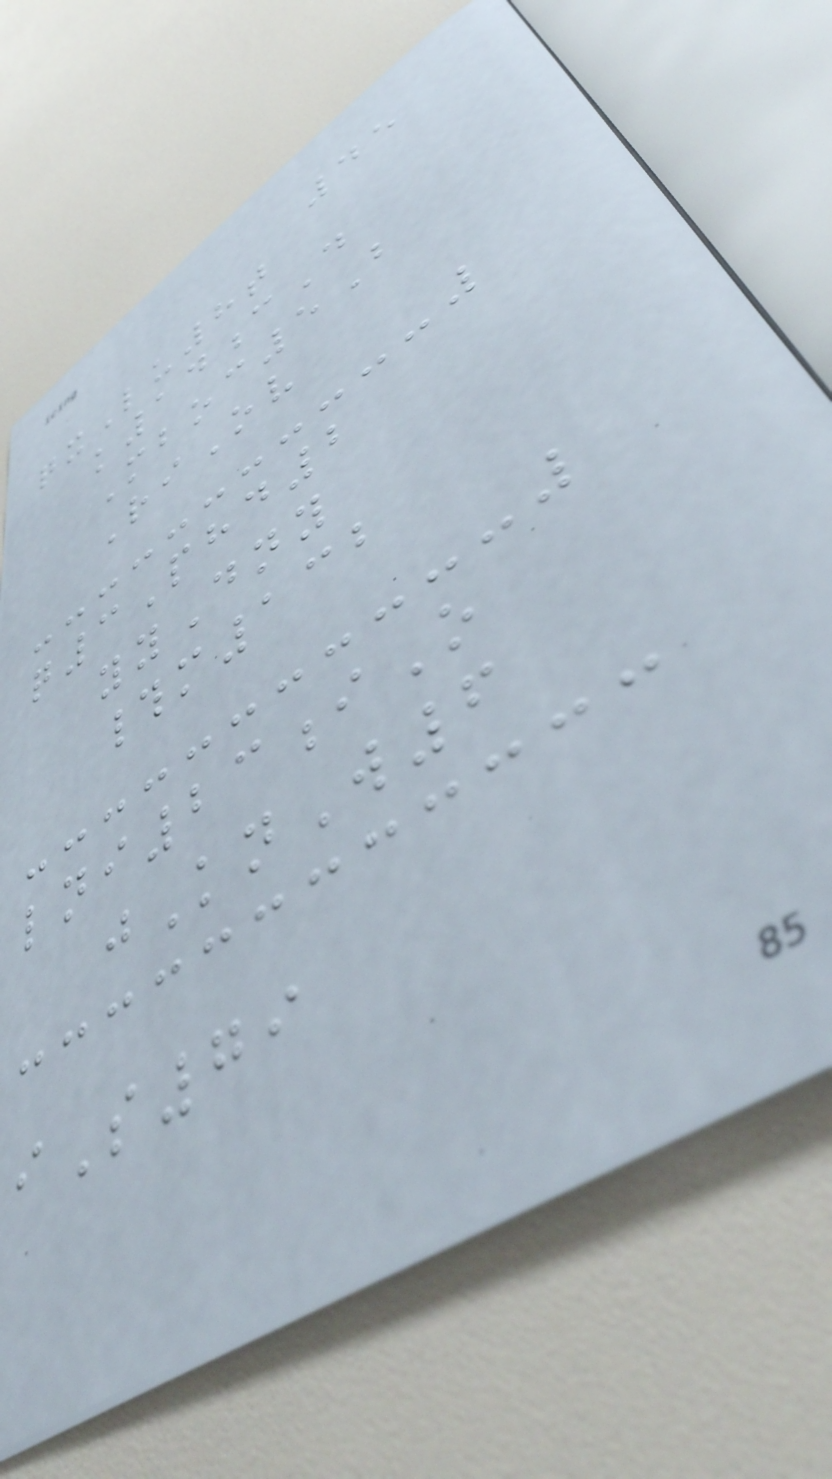45
qxLu8t
k14cD
Mboc5B
RiOv
q3Phd2
yyDny
#m132
lni23iO
jKnW6
iS79
